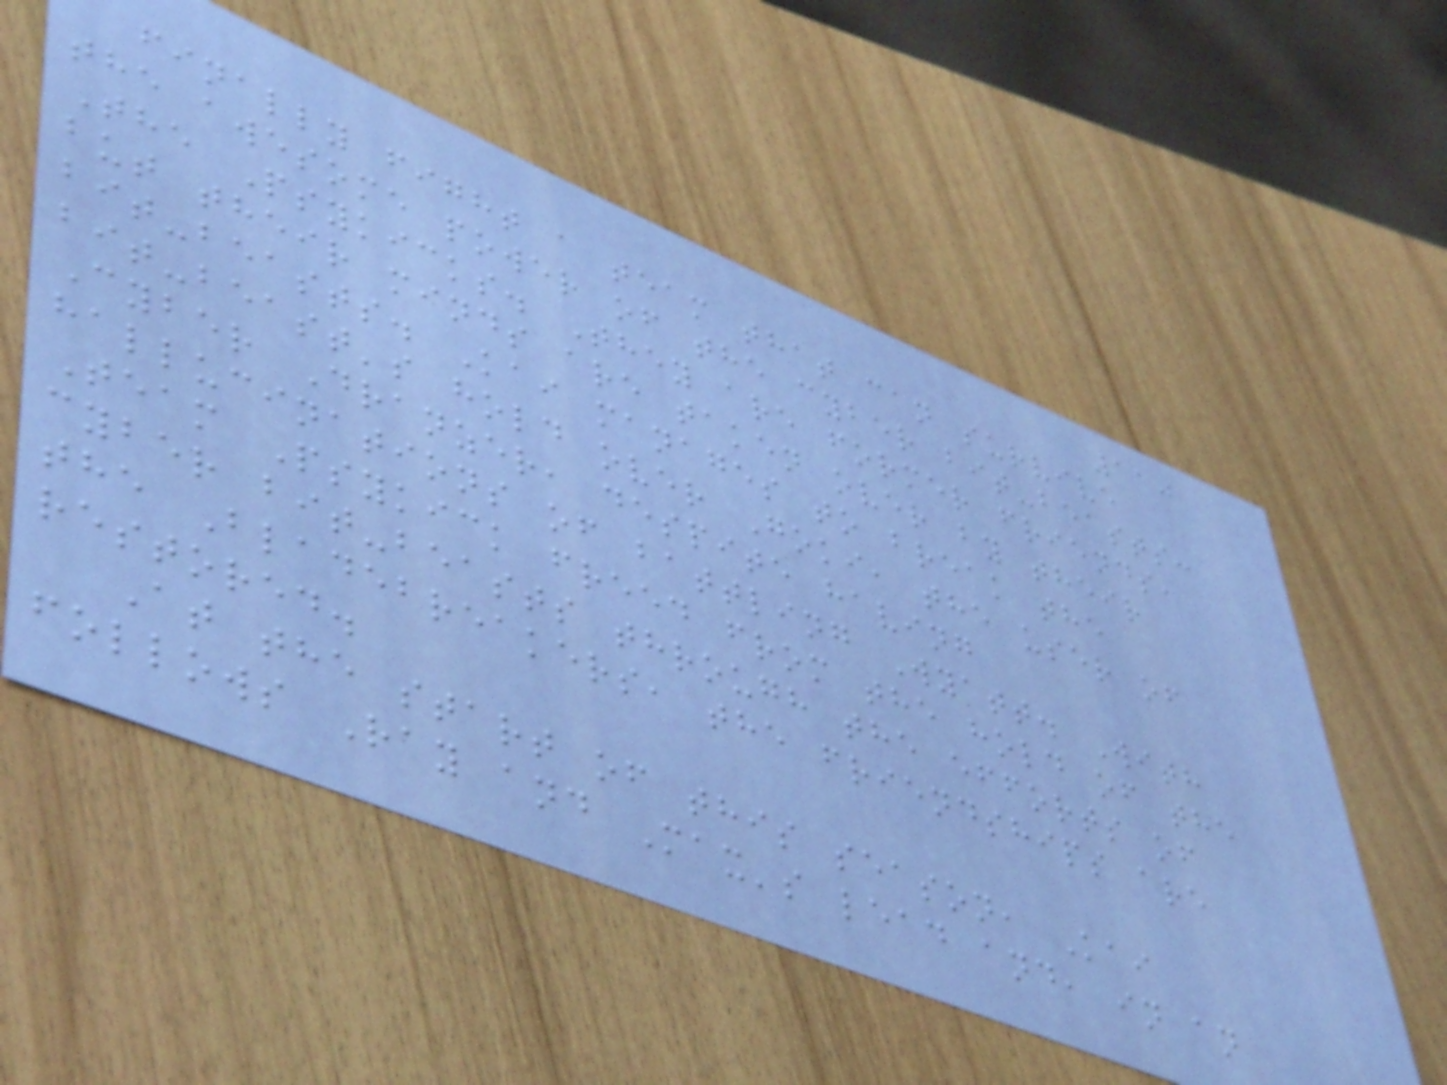110
finally fight a team that can survive
the awesome power of the cyber bit-beasts:
The Psykicks. They are former friends,
but their minds are taken over by their
bit-beasts. Kai manages to break the
bit-beast's hold over Goki, the user of
Cyber Dranzer, despite having
hallucinations of battling Wyatt. With
Team Psykick freed from the hold of the
cyber bit-beasts through the efforts of
the Bladebreakers, the friendships are
restored.
At the start of this season, Kai
follows Ray and Max's lead and, in an
